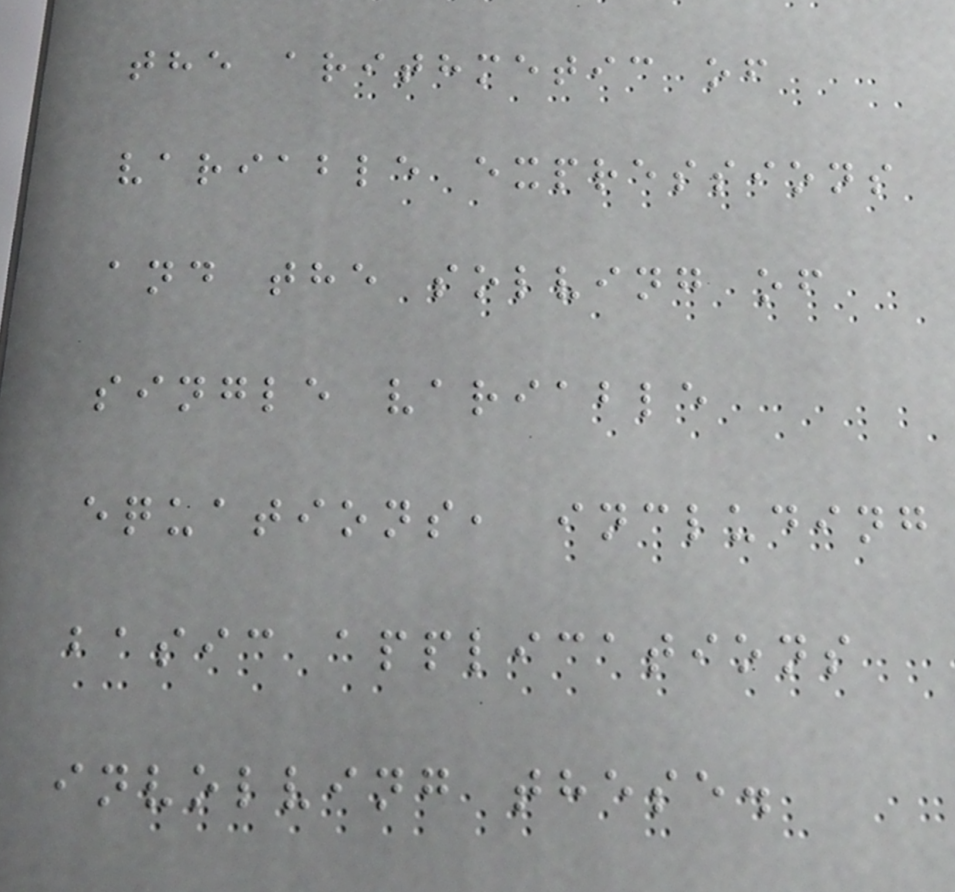the arithmetic of
variable expressions
and the solving of
single variable
equations, including
basic applications
involving these.
